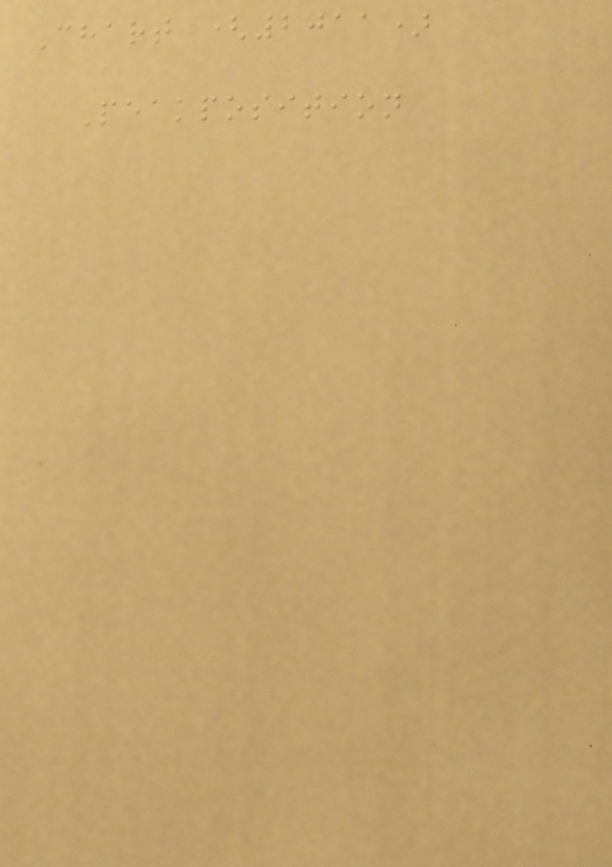Chart (2011)
Peakposition
